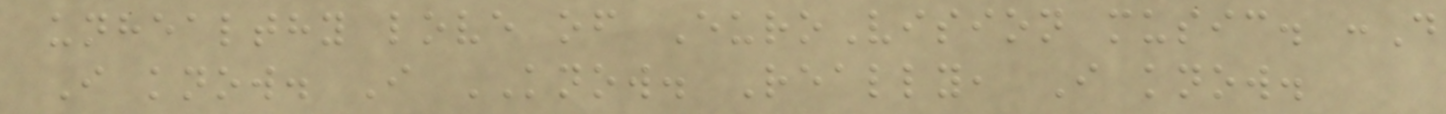unhealthy love of EuroVision music. :D
I know. I KNOW. Really, I know.
